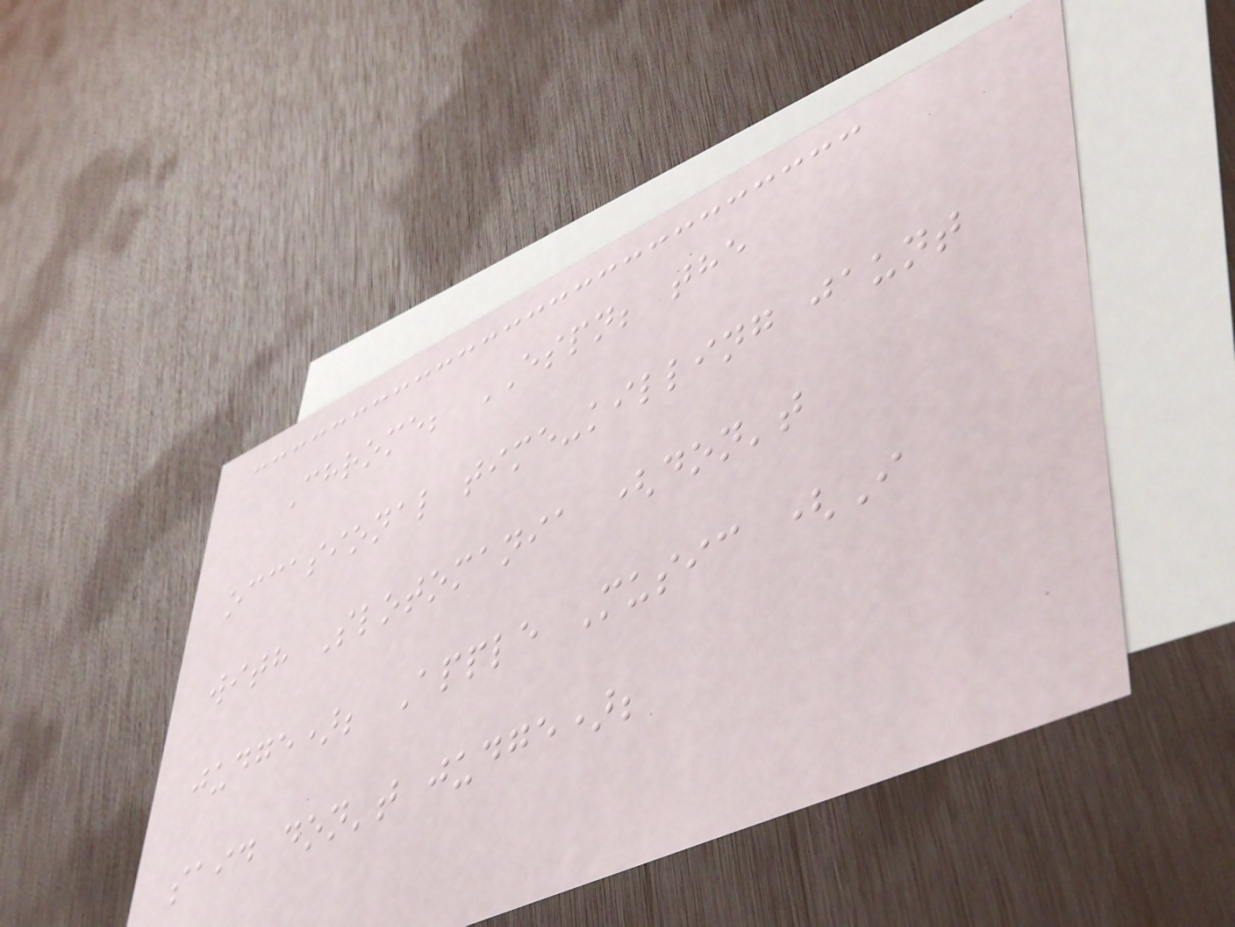Chrome; ESPN; the
occasional time-killing jaunt
with Slotomania (don't
judge); Apple Music (I
said don't judge);
